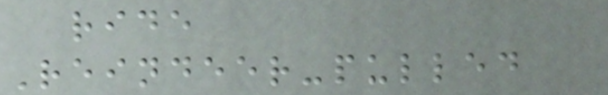ride
Reindeer-pulled
